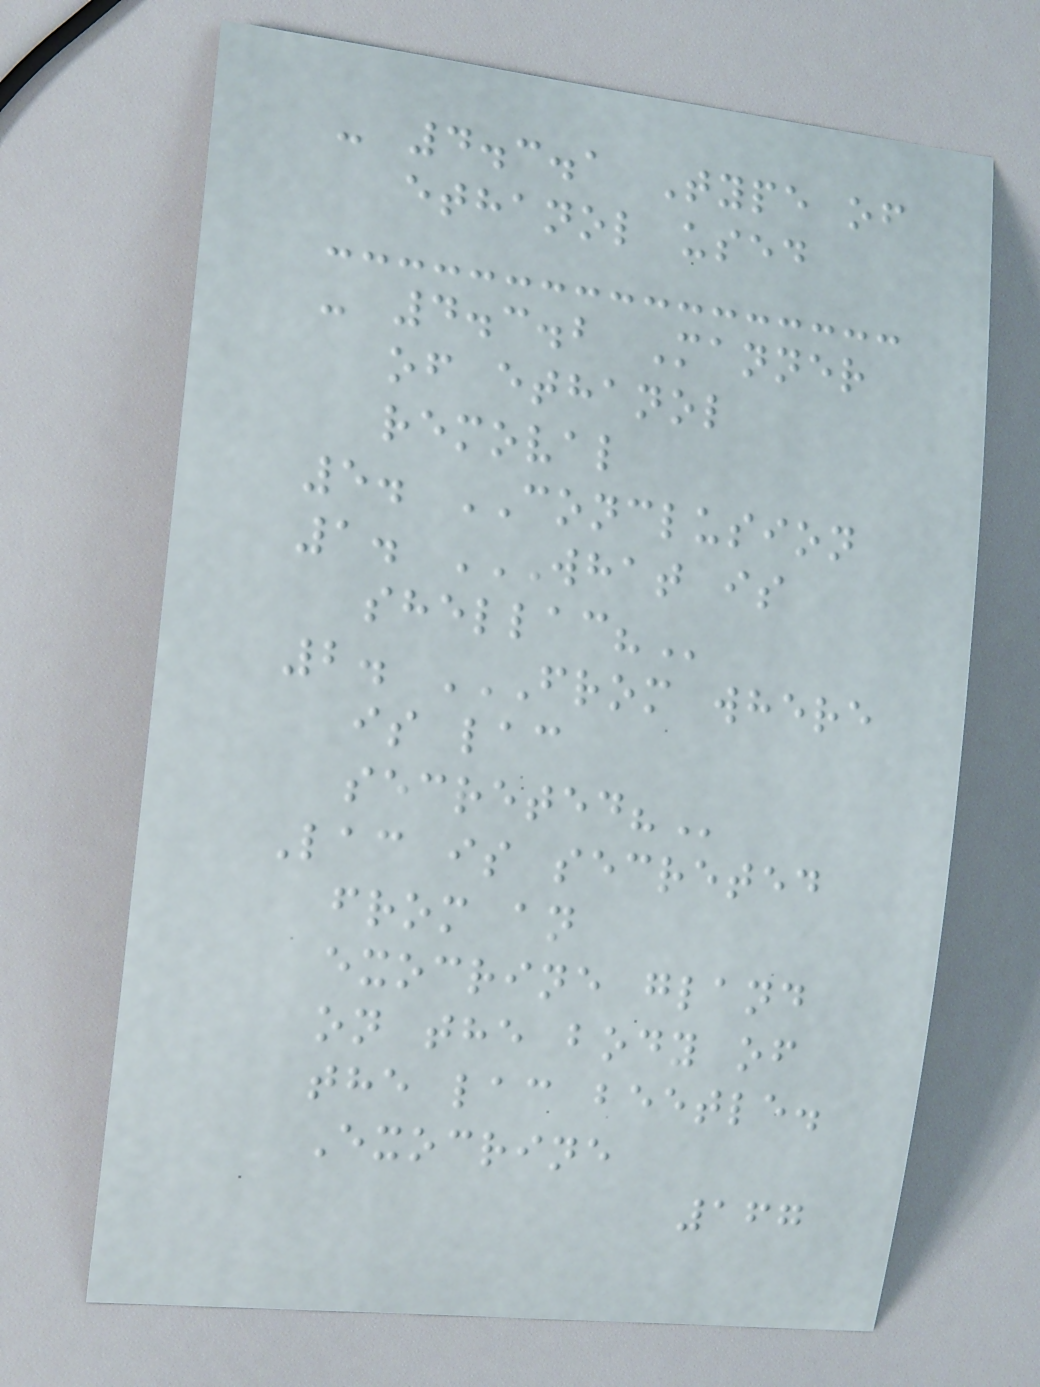- 4.3.1 Type of
ethanol used
- 4.3.2 Manner
of ethanol
removal
5. CONCLUSION
1. WHAT IS
SHELLAC?
2. FROM WHERE
IS LAC
SECRETED?
Lac is secreted
from an
exocrine gland
on the body of
the lac beetle.
Exocrine
167
